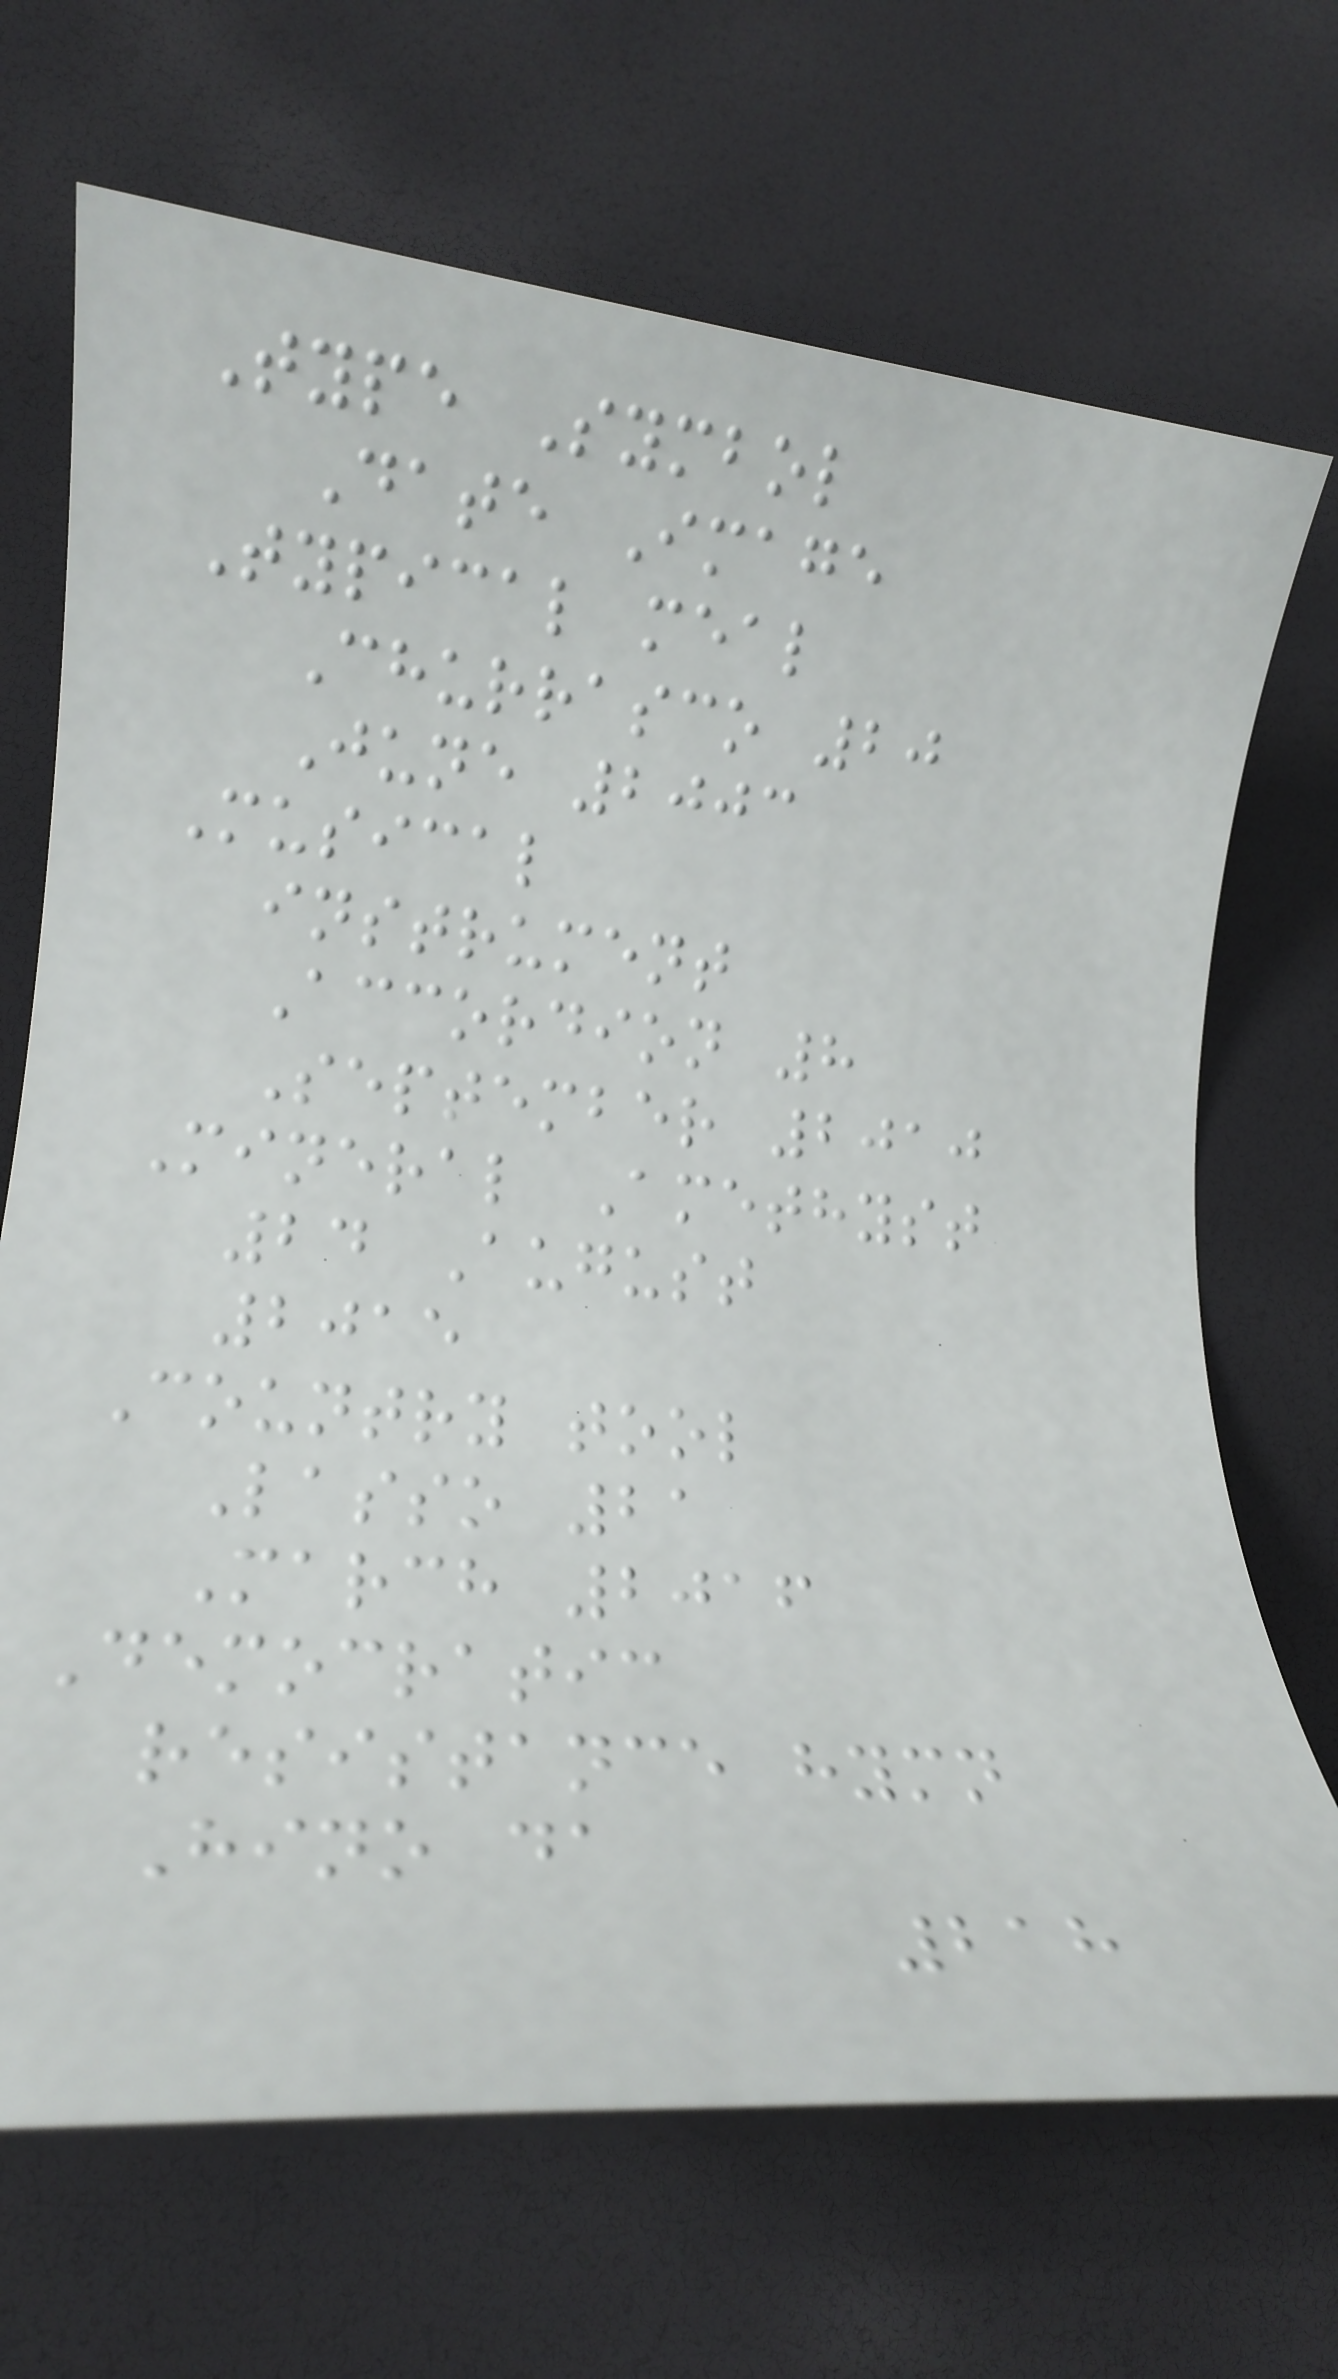Type Symbol
Date Image
Typical meal
Churrasco 20
June 2003
Musical
instrument
Accordion 8
September 2010
Mineral Amethyst
24 August
2015
Country tool
Lasso 21
March 2016
Democratic
resistance hymn
Hino da
218
